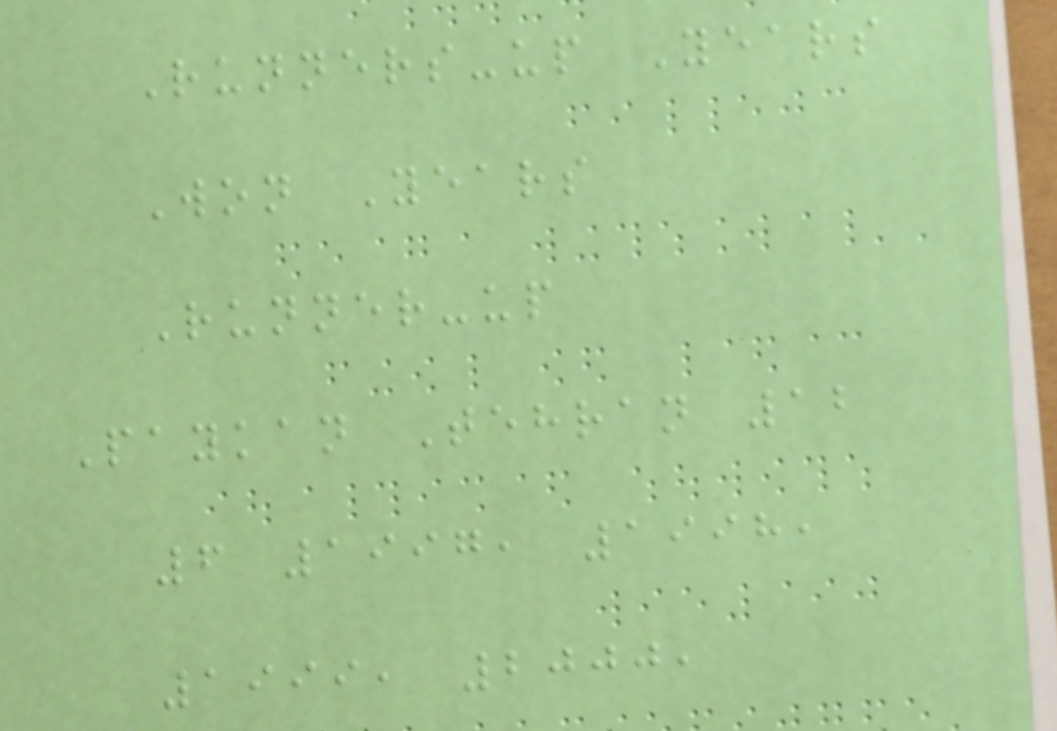Runners-up Years
Won Years
Runner-up
Paykan Tehran 12
6 1997, 1998,
1999, 2000,
